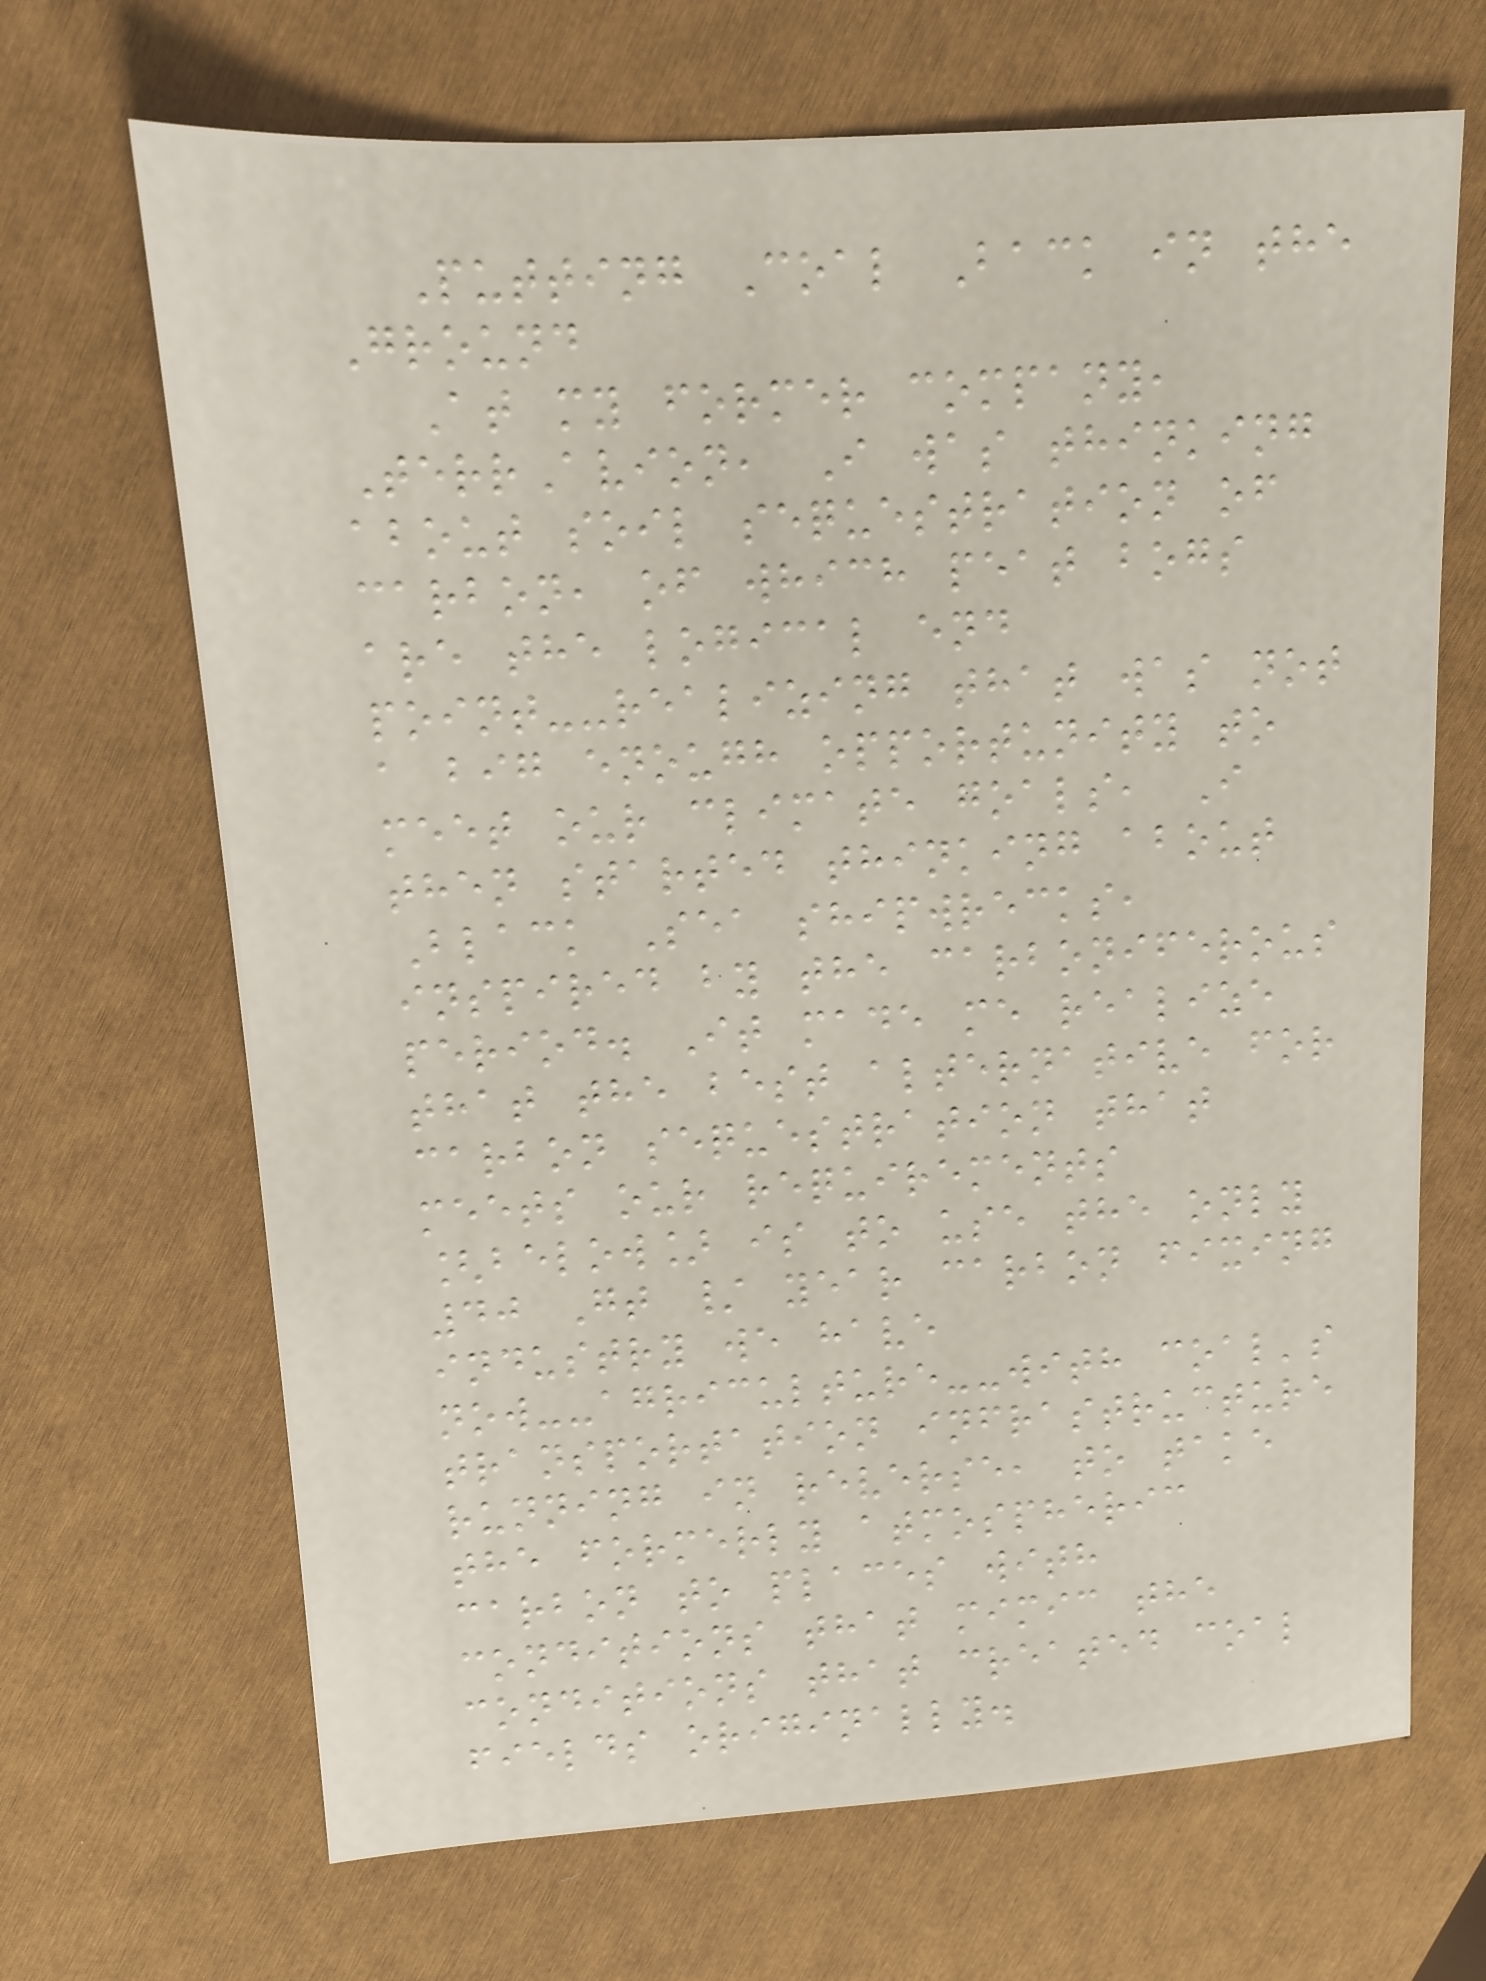Putting Coal Back in the
Ground
At my former company,
TerrAvion, I was thinking
about soil sequestration of
carbon, of which peat bogs
are the logical end
point--realizing that was not
a big enough opportunity to
meet our climate goals, I
then started thinking about
Black Sea shipwrecks,
inspired by the carboniferous
period. It made me realize
that the best alternative for
carbon sequestration that
meets our requirements
[below] is to use the only
40 Gt / year carbon fixing
industry we have
now--agriculture--with coal's
transportation infrastructure
running in reverse, to take
the formerly atmospheric
carbon to places with
conditions that mimic the
conditions that created coal
fields originally.
